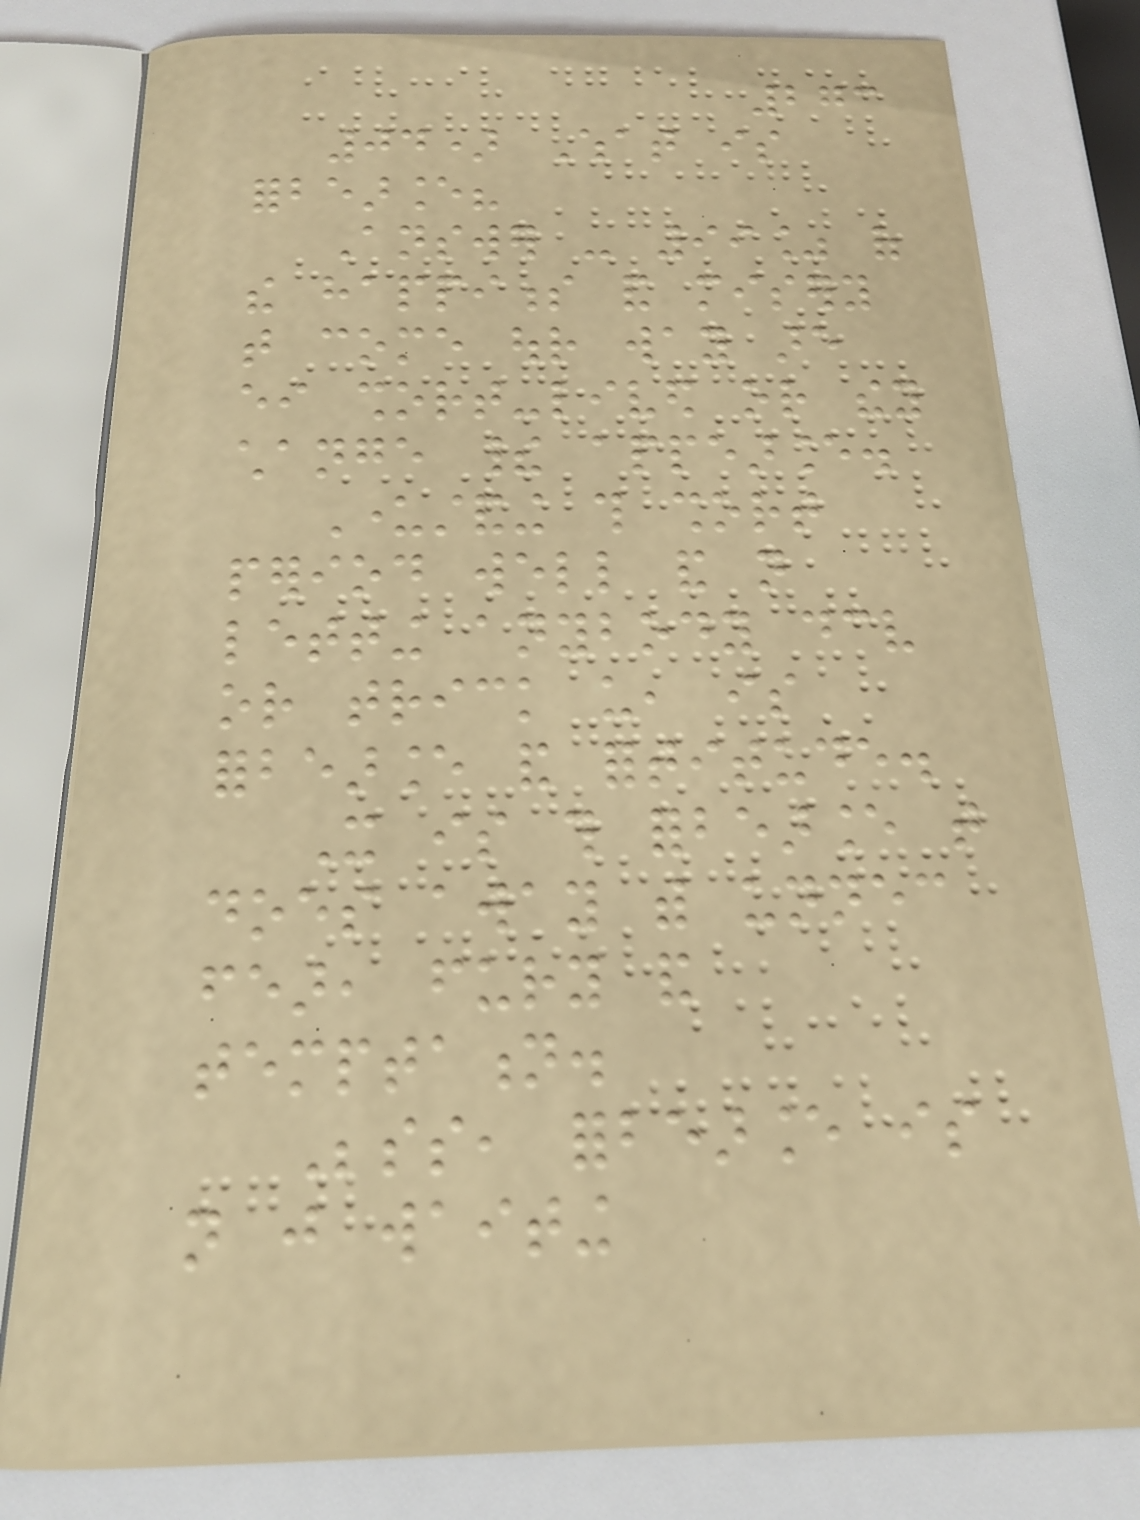273
04) What is
forbearance?
Answer - 99% of
the happiness and misery
that come our way are
either short-lived or they
change their appearance.
Understanding this short
period well and not
letting anybody deceive
or trick us, is
forbearance and fortitude.
It is this forbearance that
does away with unnecessary
fear, fury and
temptation.
Besides, forbearance is
not just waiting
